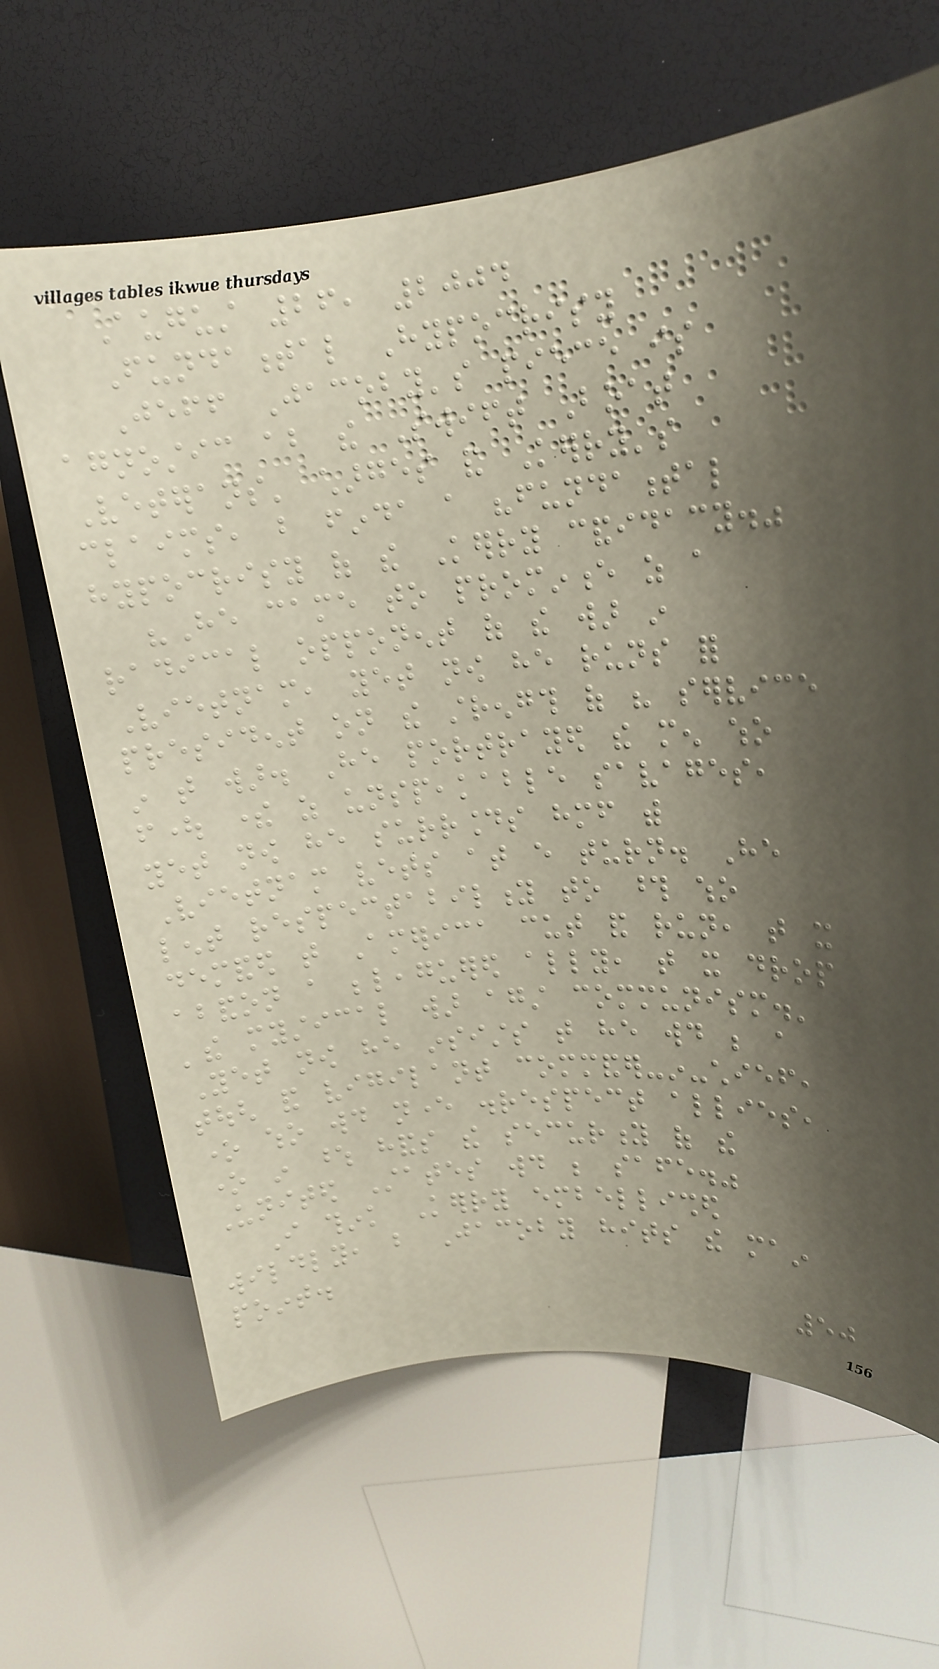August 26, 2004
Fundamental Hypocrisy
Jeff Jacoby's piece is
agnostic about the Swift Boat
Veterans' charges and Kerry's
claims, but finda a "fundamental
hypocrisy of the Kerry candidacy."
"He came to prominence as a
radical opponent of the war in
Vietnam, yet now he runs for
president on the strength of his service
in that war. He portrayed the men who
fought there as unspeakable savages,
yet now he surrounds himself with
Vietnam vets at every turn. He
lent respectability to those who
demanded that America cut and run, that it
abandon a beleaguered ally, that it drop
'the mystical war against communism.'
Yet now he insists that he would be a
tough and vigilant commander-in-chief,
one who would never disrespect allies,
one in whose hands the security of the
United States would be safe."
I think Kerry embellished
wildly, but Jacoby hits the main
point.
50
